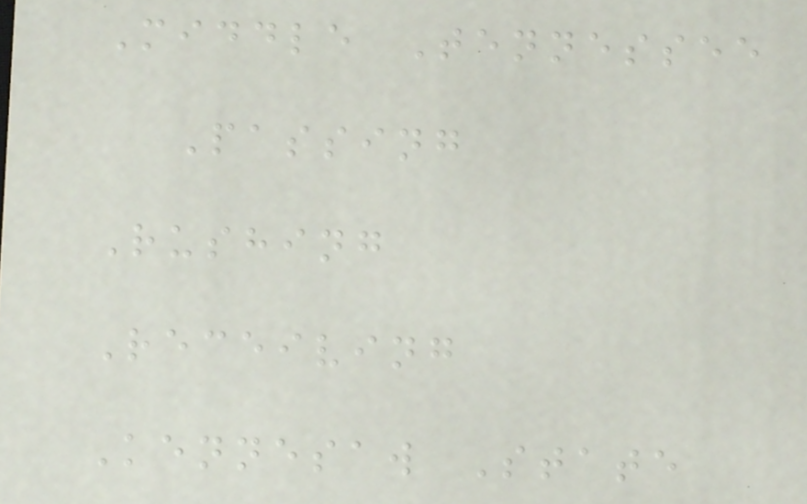Middle Tennessee
Passing
Rushing
Receiving
Kennesaw State
